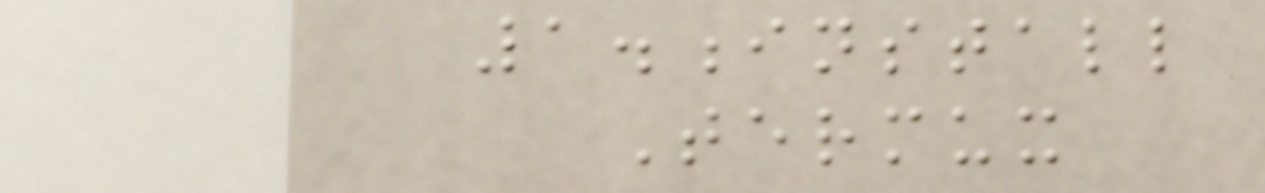1.install
Termux
